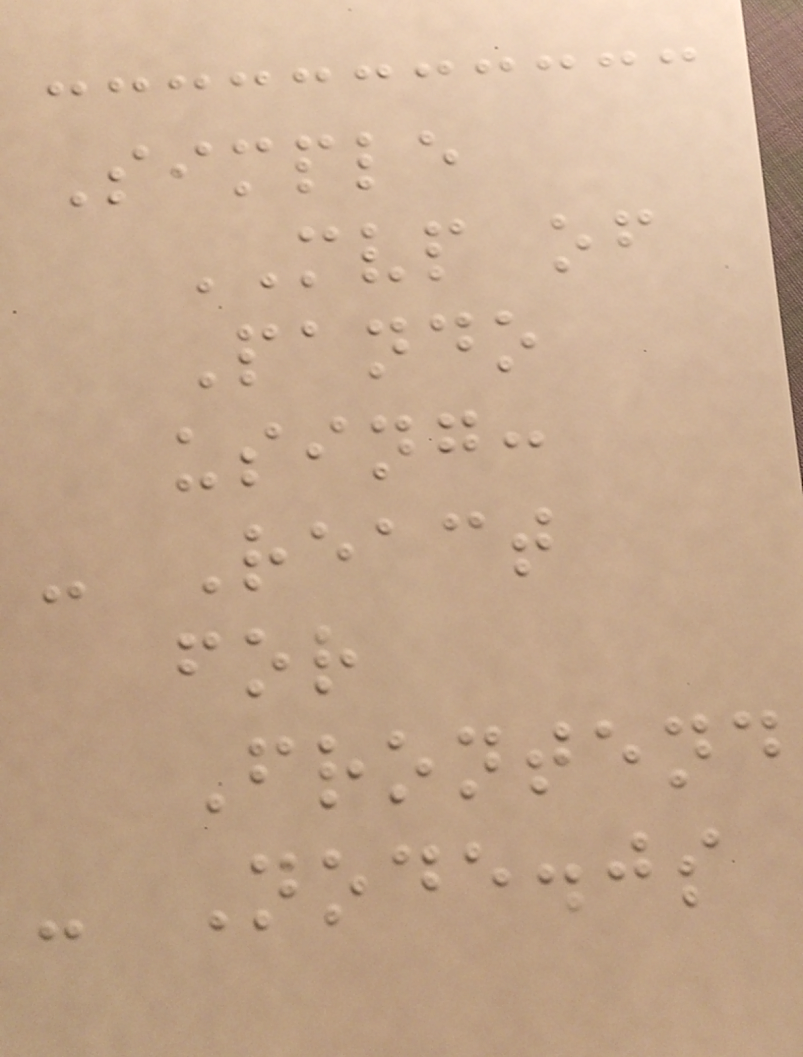Simple
MVP of
Pando
using:
- React
for
Frontend
- Node.js
